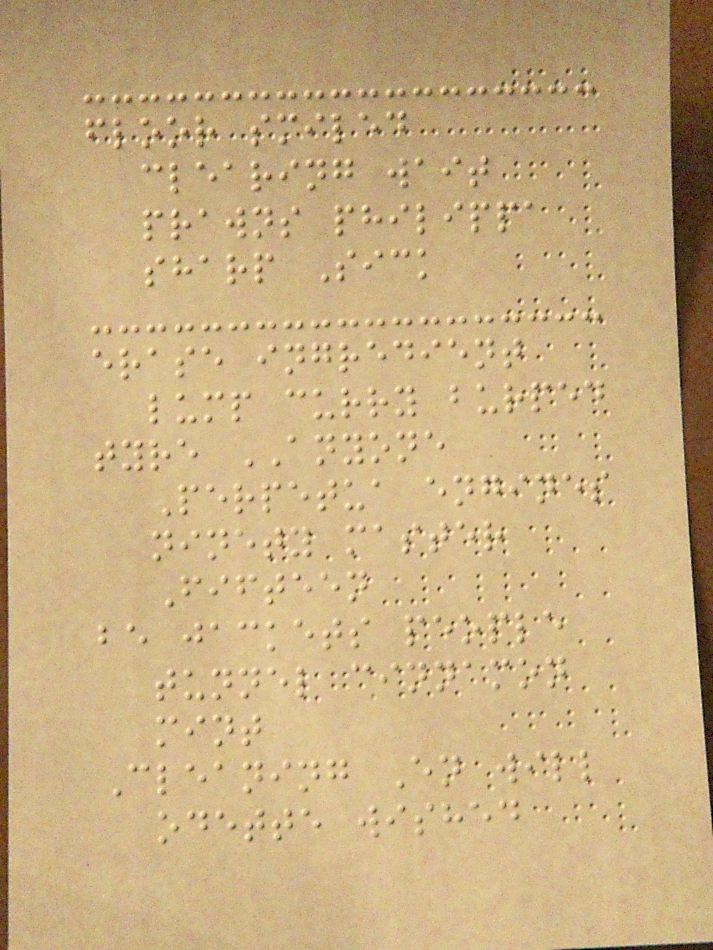floor smiled
clearing wait
prawns philippa
sharp Sick
erase ingredient
lump curry burped
tyre ANYONE
Perpetua engines
ninety master
Fifteen
be jackets people
tunnel cinnamon
mint
Cleaning En will
odette wished
